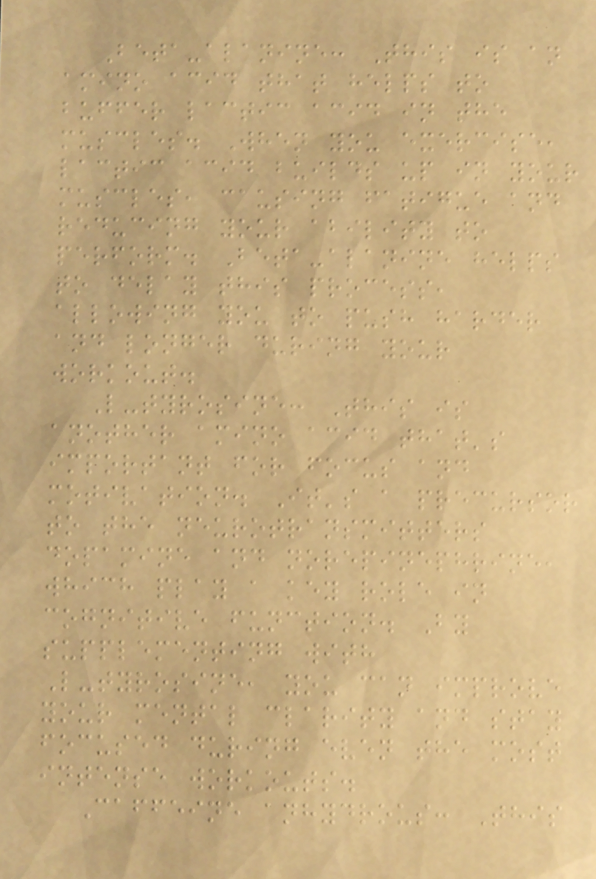Beta-alanine: This is an
amino acid that helps to
buffer lactic acid in the
muscles. When you exercise,
lactic acid builds up in your
muscles, causing fatigue and
reducing your ability to
perform. Beta-alanine helps
to delay this process,
allowing you to push harder
and longer during your
workout.
L-tyrosine: This is
another amino acid that's
important for focus and
motivation. It's a precursor
to the neurotransmitters
dopamine and norepinephrine,
which play a key role in
cognitive function. By
supplementing with
L-tyrosine, you can improve
your mental clarity and stay
focused during even the most
intense workouts.
Caffeine anhydrous: This
